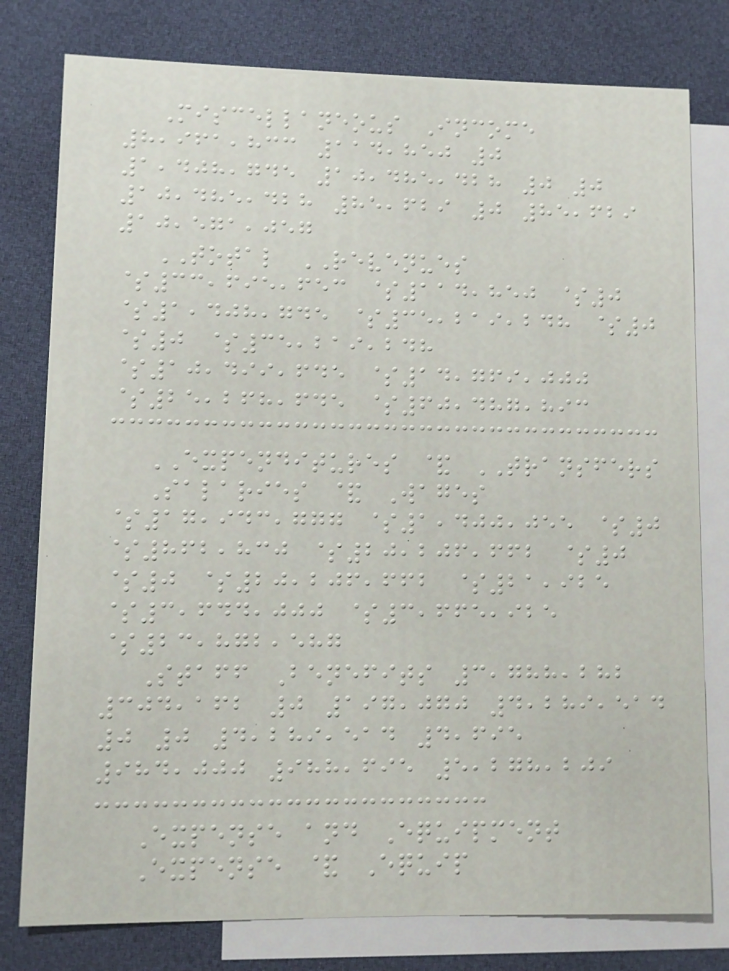Miscellaneous Income
8,961,833 114,850 0
1,408,745 10,485,428 0 0
10,485,428 85,629 0 85,629
10,571,057
TOTAL REVENUES
$33,695,653 $114,850 $0
$1,408,745 $35,219,248 $0
$0 $35,219,248
$10,499,645 $14,769,000
$25,268,645 $60,487,893
EXPENDITURES & TRANSFERS
Salaries & Wages
$17,943,777 $1,400,055 $0
$862,830 $20,206,662 $0
$0 $20,206,662 $21,925
$3,644,000 $3,665,925
$23,872,587
Staff Benefits 3,788,282
304,162 0 197,070 4,289,514
0 0 4,289,514 4,695
984,000 988,695 5,278,209
Expense and Equipment
Expense & Equip
